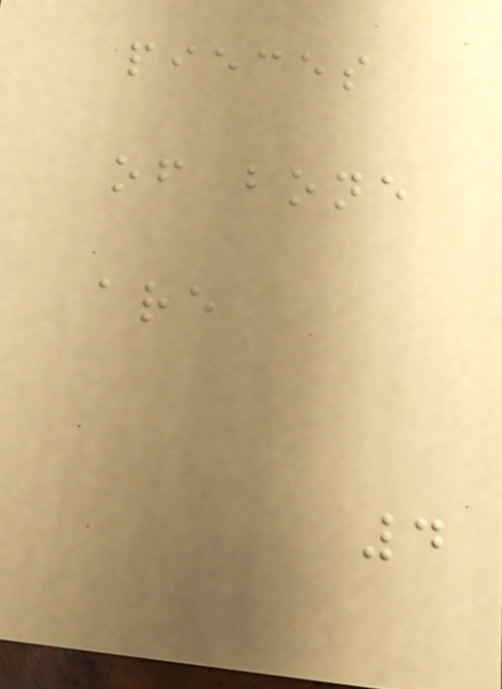pieces
of bone
are
4
